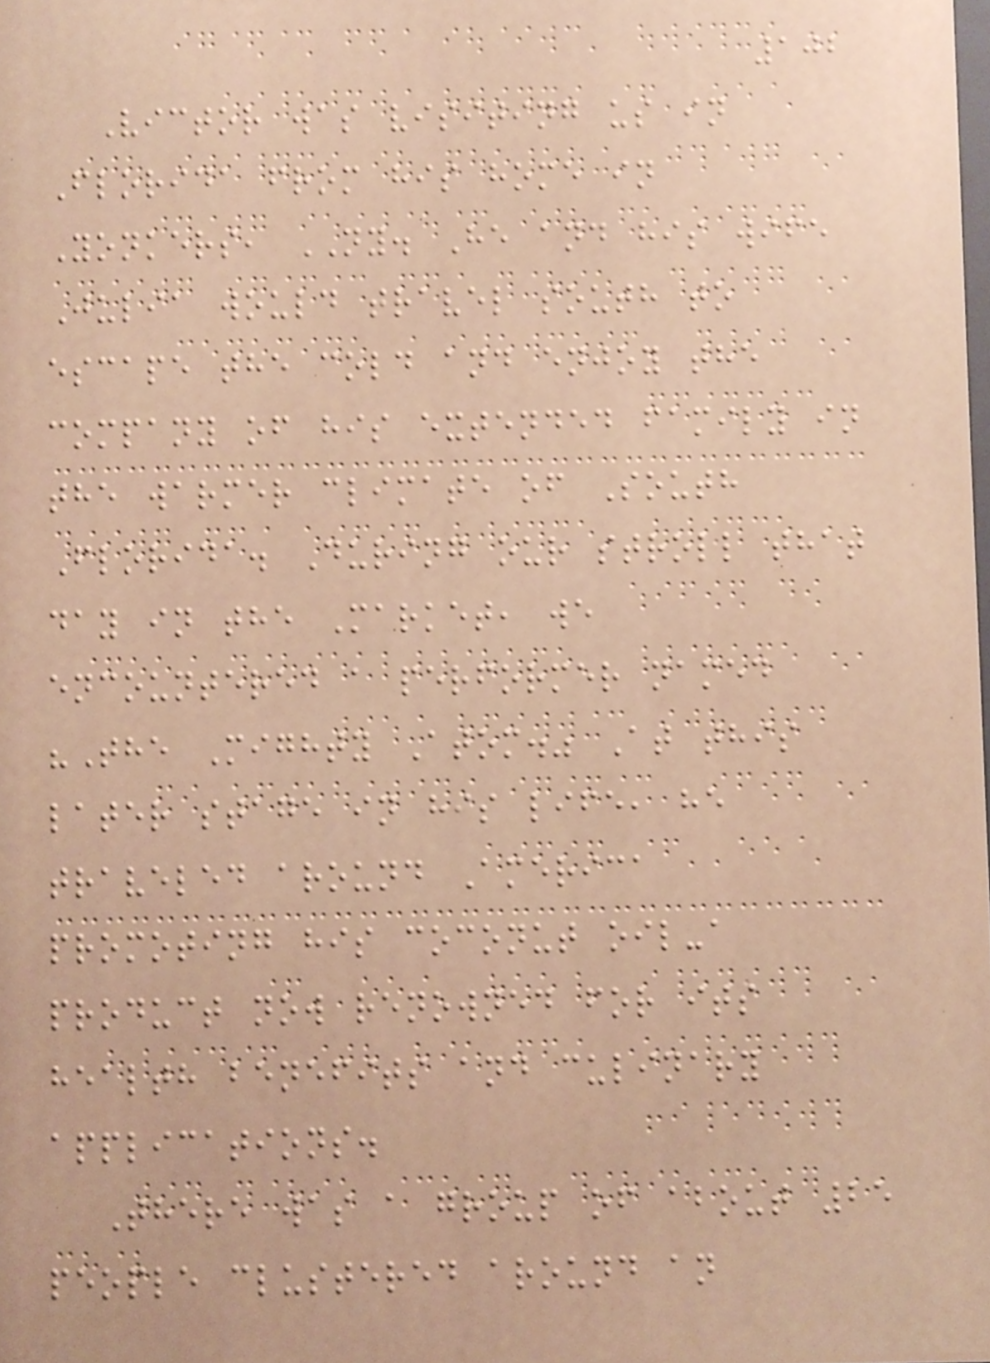102
Victor was visiting us in
Florida from his home in
Yonkers, NY. He and his wife
Julia would travel south to
escape the cold and enjoy the
company of his extended family in
the warmer climate of South
Florida. During our stroll that
day in the Market, we
encountered a performer named
"The Mighty Atom." At this
later stage in his life, he
traveled around America
promoting his coconut oil-a
product now renowned for its
health benefits and culinary
applications.
There was a group of about 25
people clustered around an
